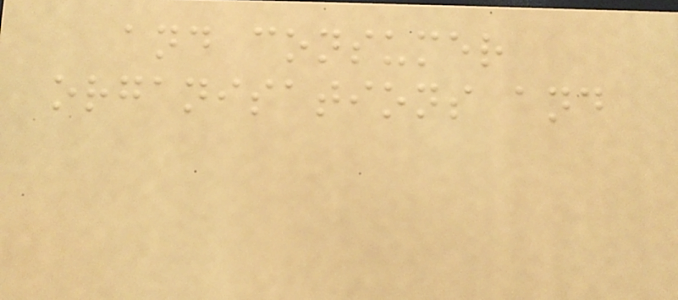and consumer
organisations and
